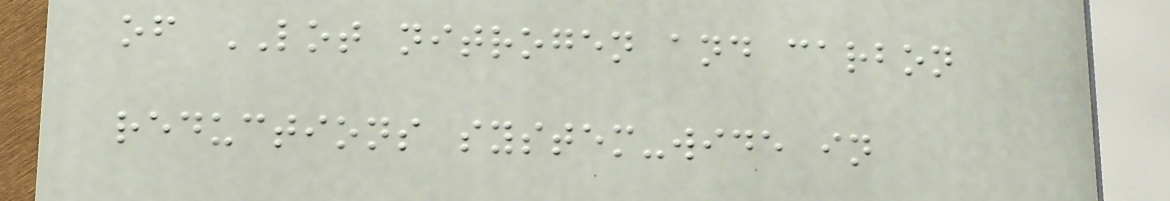of LOT nitrogen and carbon
reductions system-wide in
